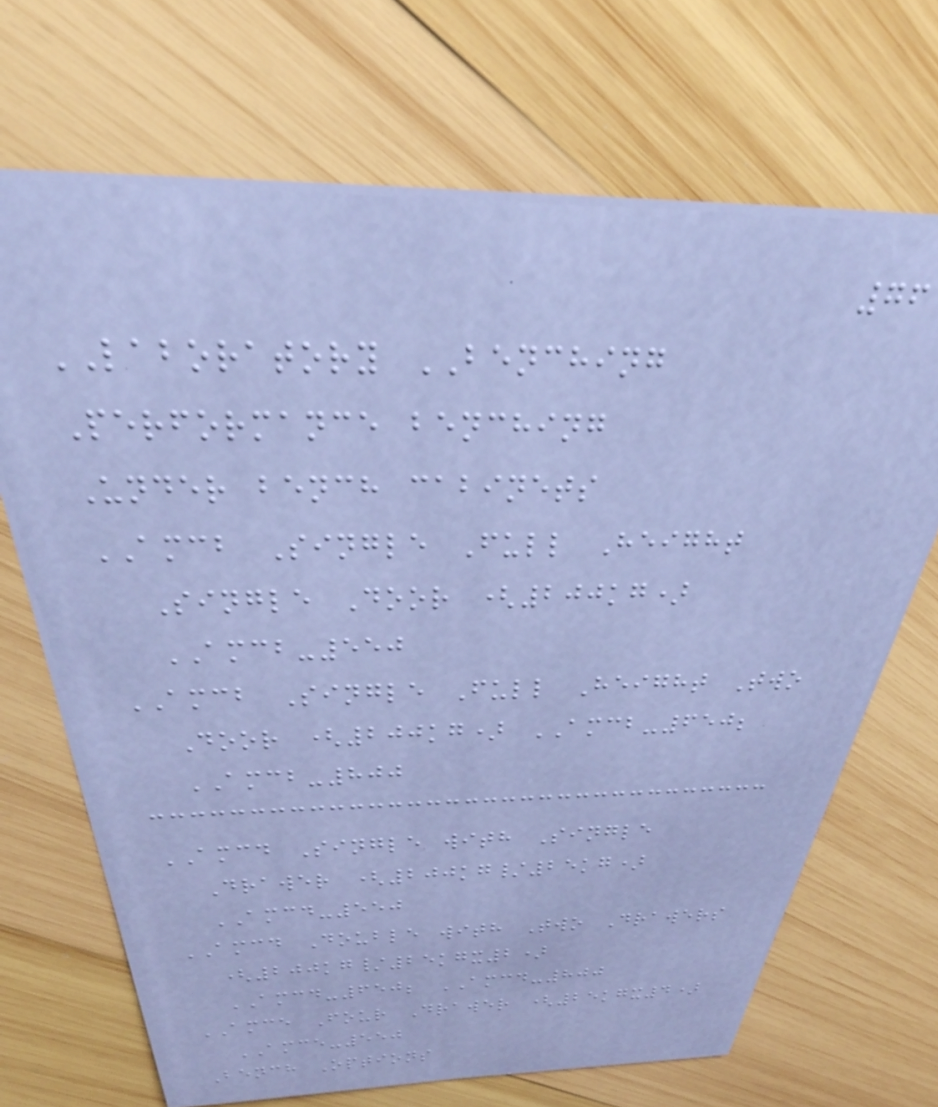76
LABORATORY BENCHING
Performance benching
Under bench cabinets
AMCB Single Full Height
Single Door (200kg)
AMCB-550
AMCB Single Full Height Two
Door (200kg) AMCB-650;
AMCB-800
AMCD Single with Single
Drawer (200kg/25kg)
AMCD-550
AMCD Double with Two Drawers
(200kg/25kgx2)
AMCD-650; AMCD-800
AMCE Four Drawer (25kgx4)
AMCE-550
Bench Options
